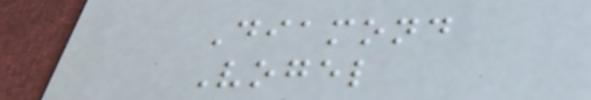Diamond
Vogel
